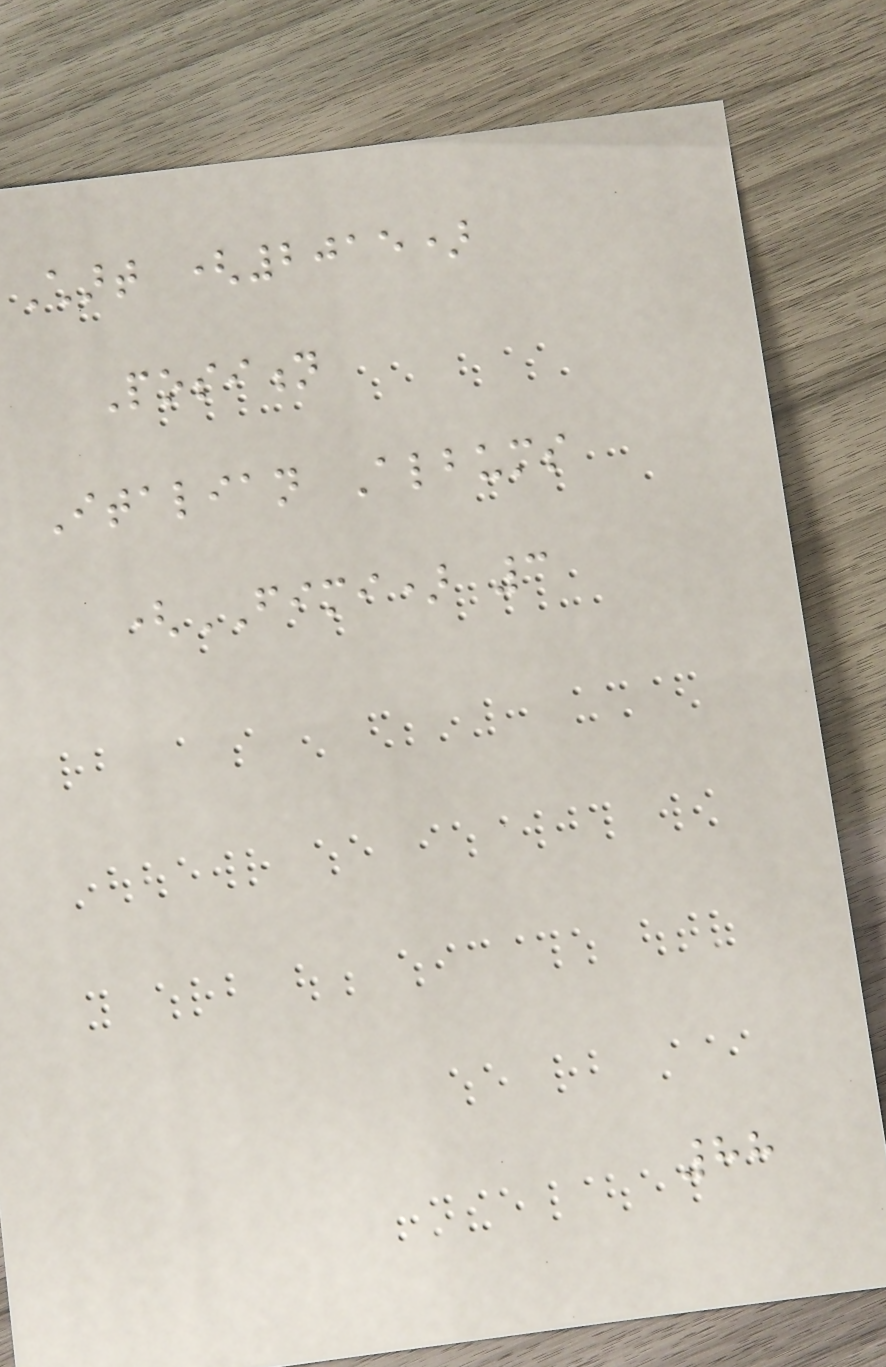Chart (2015)
Position
Italian Albums
(FIMI) 3
88
